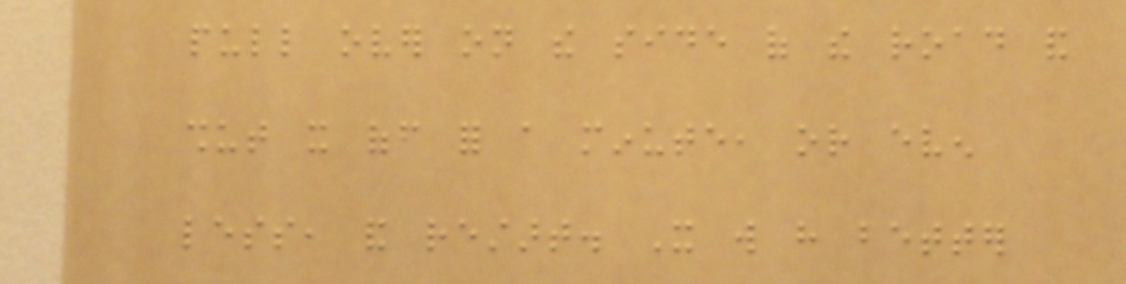pull over on the side of the road and
shut it off for a minute, or even
less, and restart. It will have better
